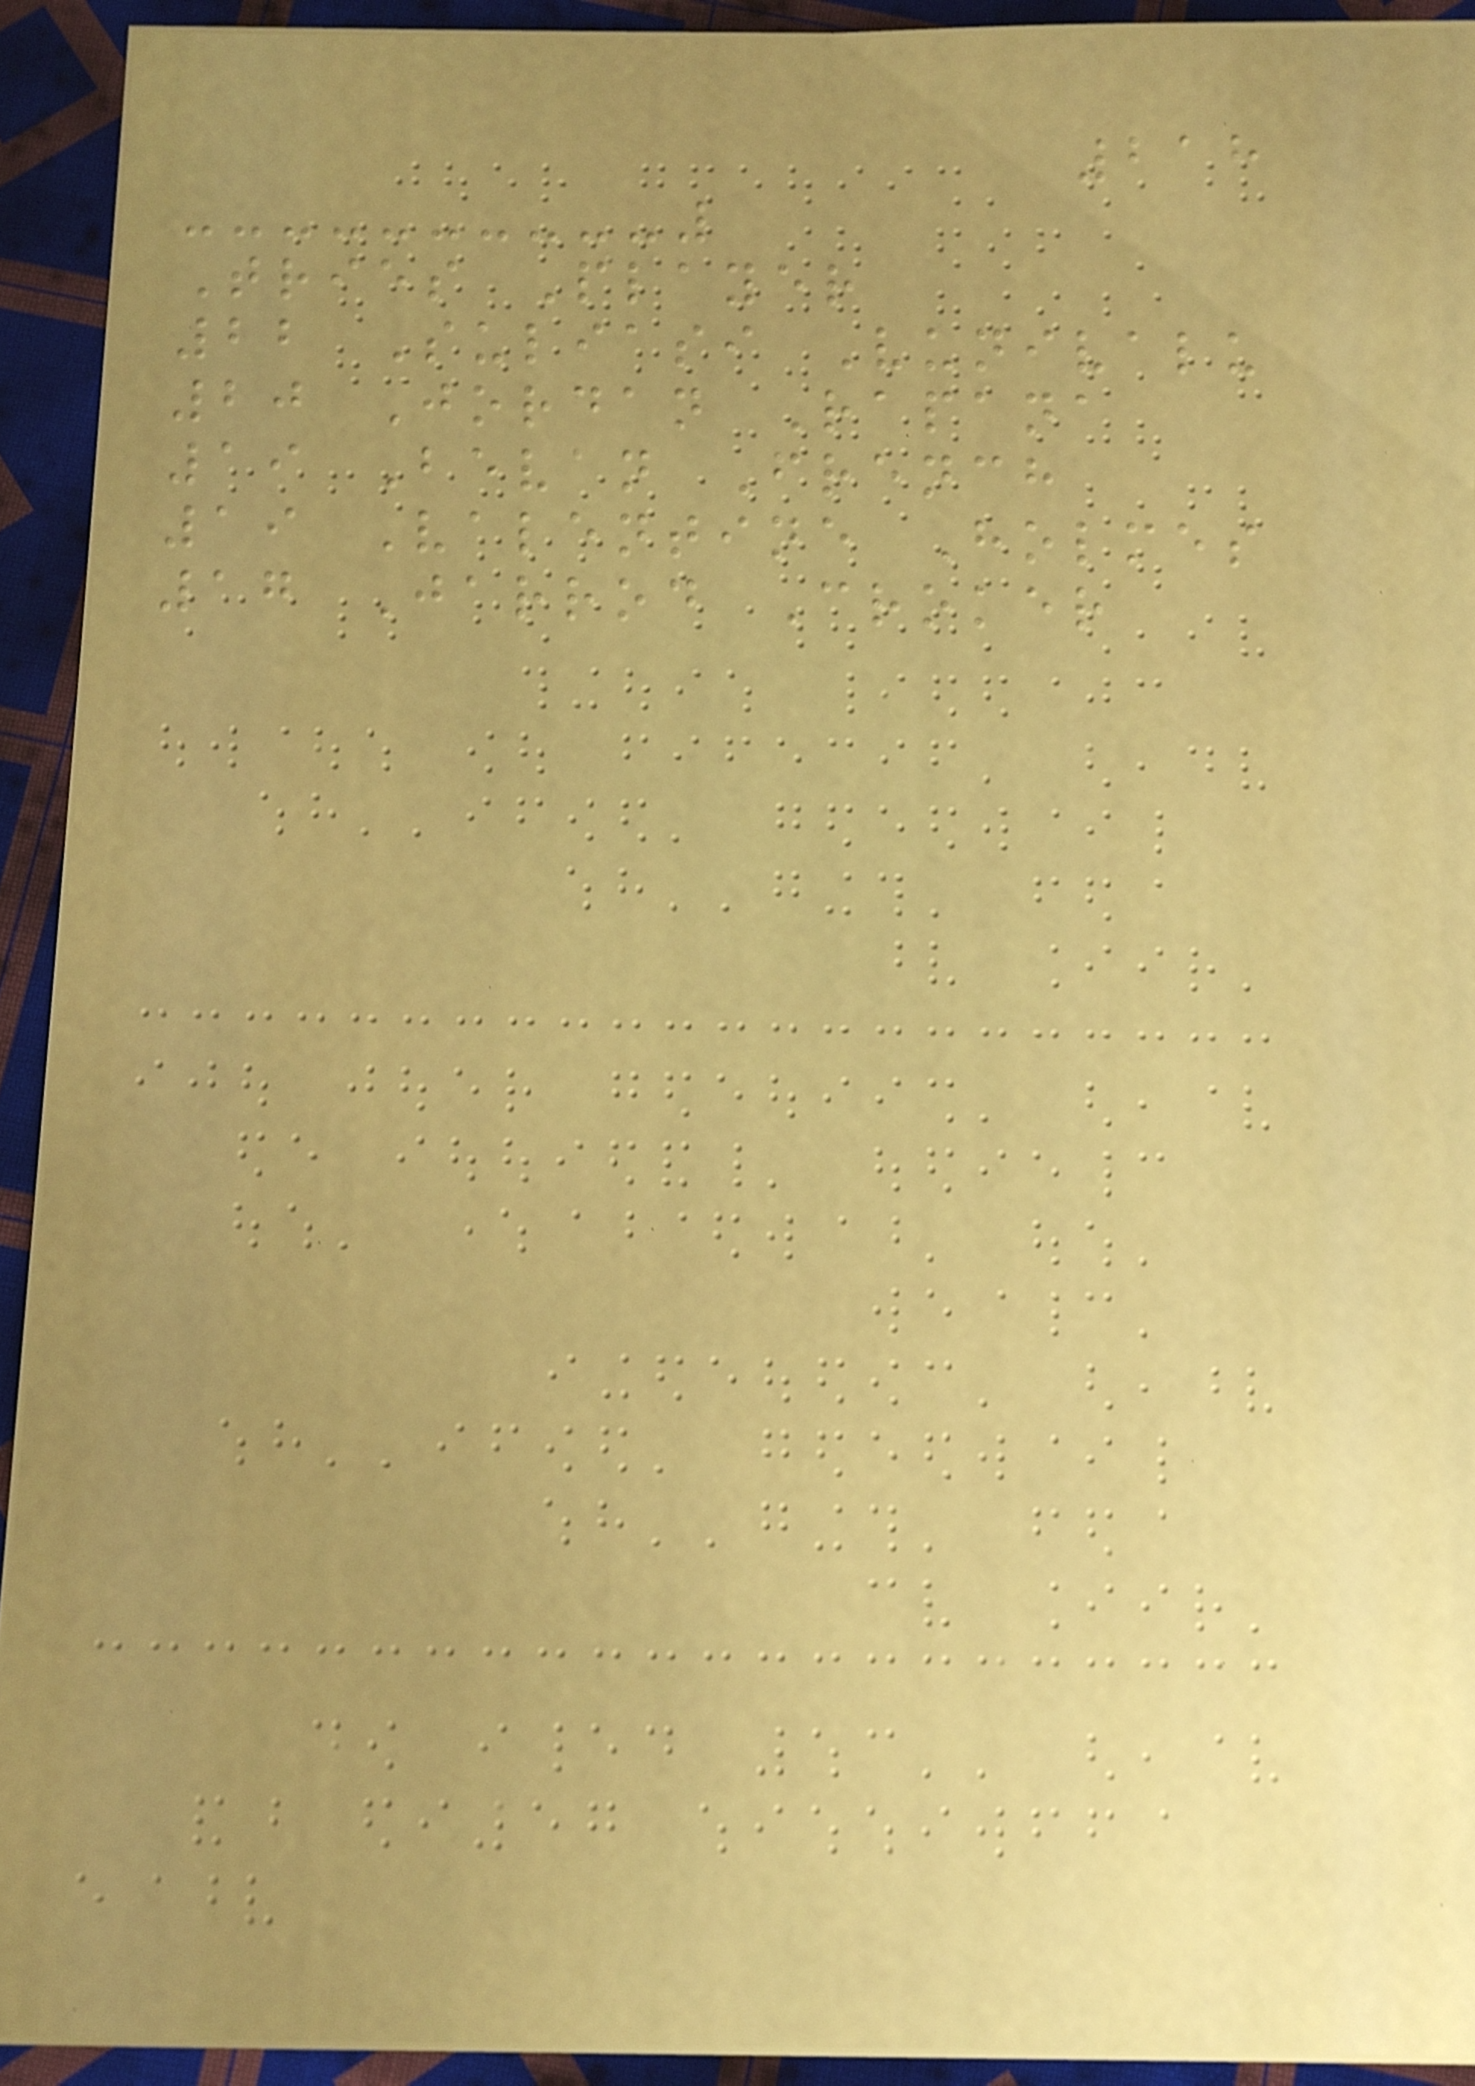218
Tries Player
22 Suliasi Vunivalu
20 Jordan Rapana
19 Bevan French
19 Valentine Holmes
17 Jarrod Croker
